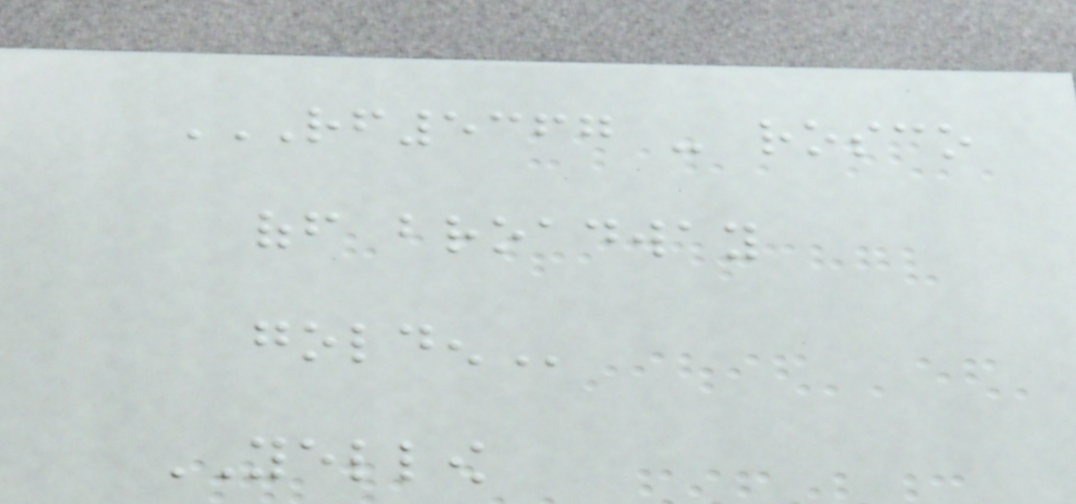RF5367 - ROSCO
OFF BROADWAY
GOLDEN
YELLOW
